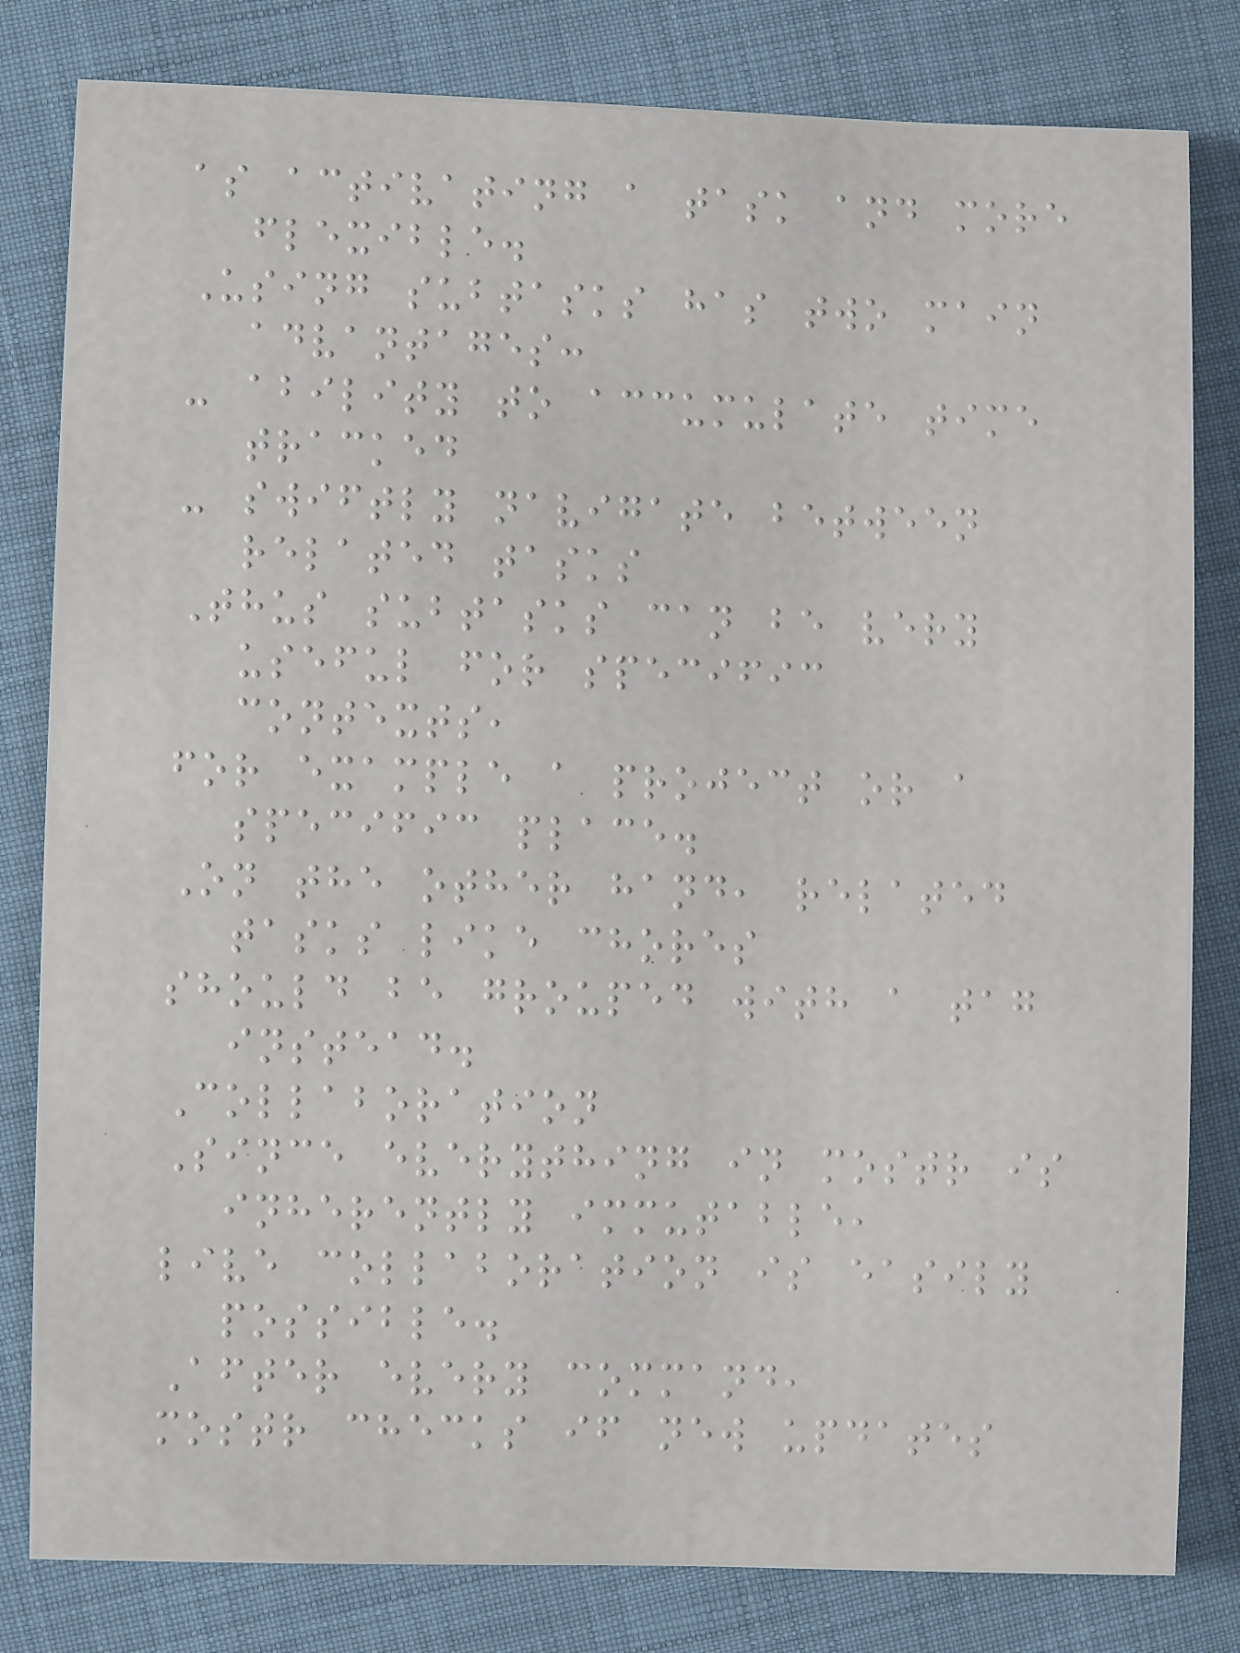as activating a task and more
flexible.
Using subtasks has two main
advantages:
- ability to accumulate time
tracked
- swiftly navigate between
related tasks
Thus subtasks can be very
useful for specific
contexts,
for example a project or a
specific place.
On the other hand, related
tasks like chores
should be grouped with a tag
instead.
Collaboration
Since everything in mostr is
inherently immutable,
live collaboration is easily
possible.
After every command,
mostr checks if new updates
